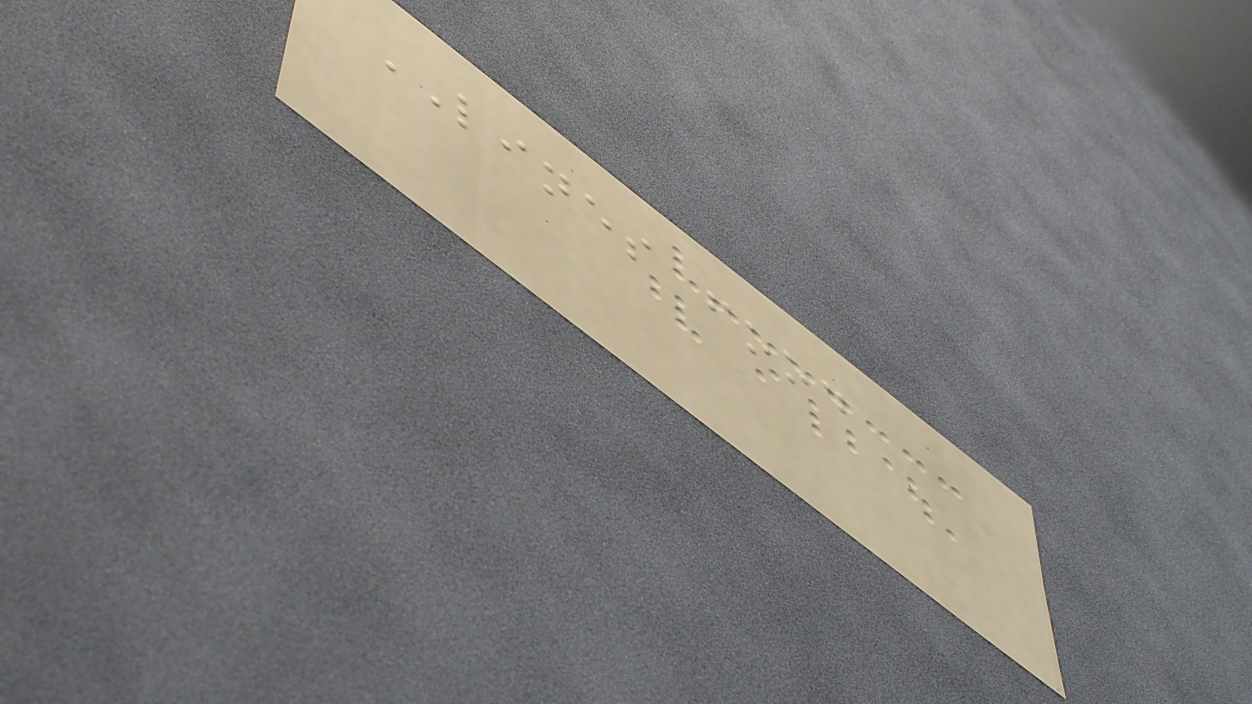LINES food
